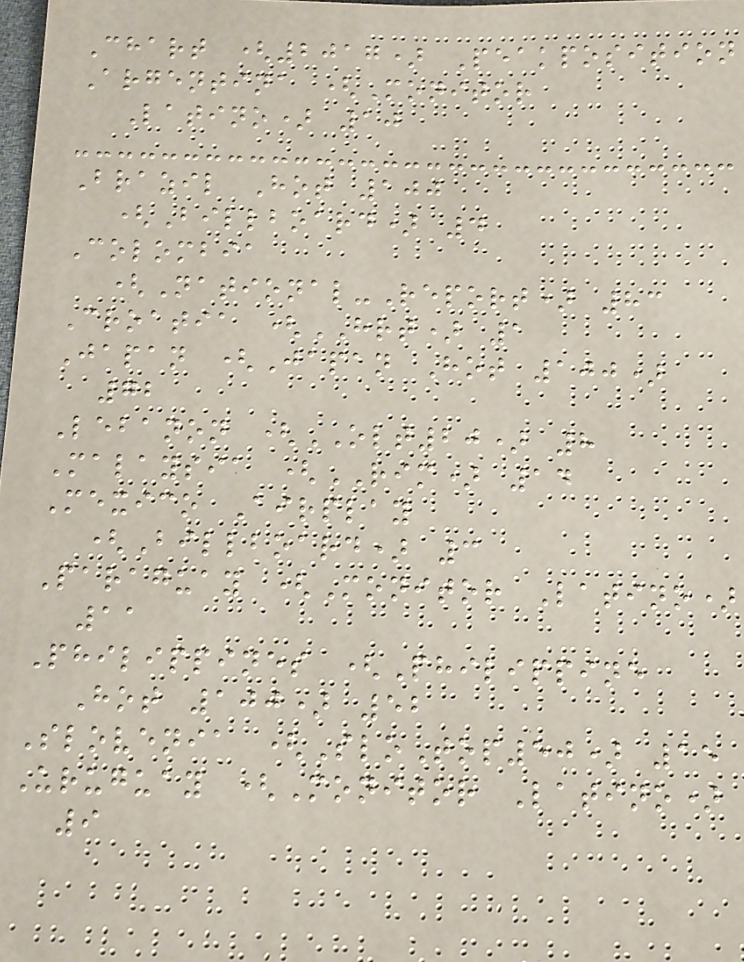Chart (2017) Peakposition
Argentina (Monitor
Latino) 10
Brazil Hot 100
(Billboard) 4
Colombia
(National-Report) 83
Croatia (HRT) 1
Japan (Japan Hot 100)
72
Lebanon (OLT20) 8
Malaysia (RIM) 14
Mexico Airplay
(Billboard) 3
Paraguay (Monitor Latino)
11
Philippines (Philippine
Hot 100) 52
Slovenia (SloTop50) 15
Uruguay (Monitor Latino)
9
